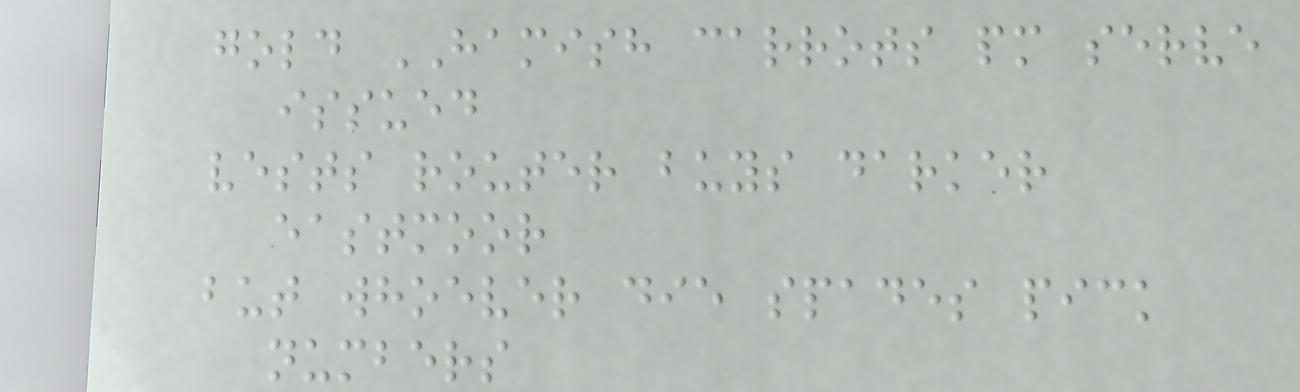gold HAMISH carrots pm serve
issued
vests router buys darker
eastmoor
but whoever die spades pick
numbers
